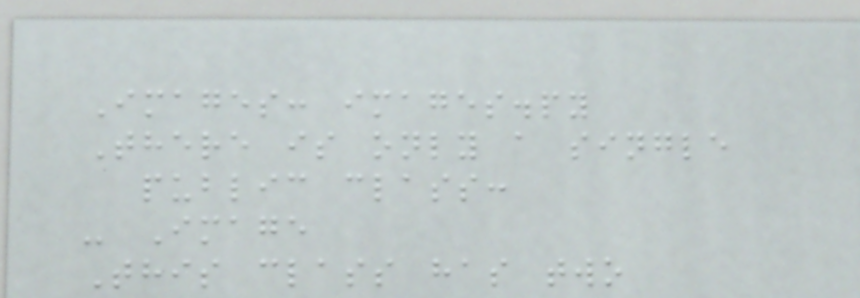Images: images.py
There is only a single
public class:
- Image
This class has two
